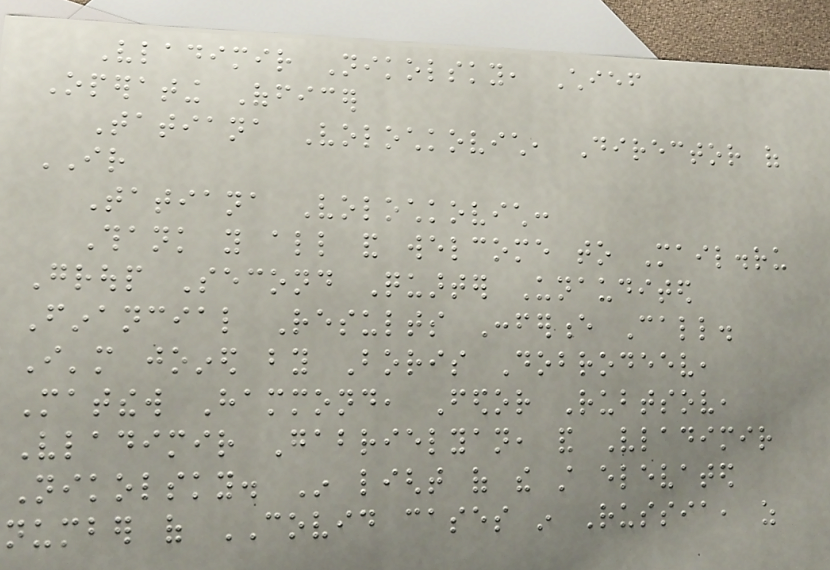Vladimir Nikolsky, Chief
Operating Officer
Tatiana Volochkovich, Director of
IR
Tatiana Volochkovich:
Thank you all and welcome to Mail.ru
Group Second Quarter Unaudited
Financial Results Conference Call.
I'm joined by Boris Dobrodeev,
Matthew Hammond, Fedor Rubtsov,
Vladimir Gabrielyan, and Vladimir
Nikolsky. In light of the still elevated
number of COVID cases in Russia, as
